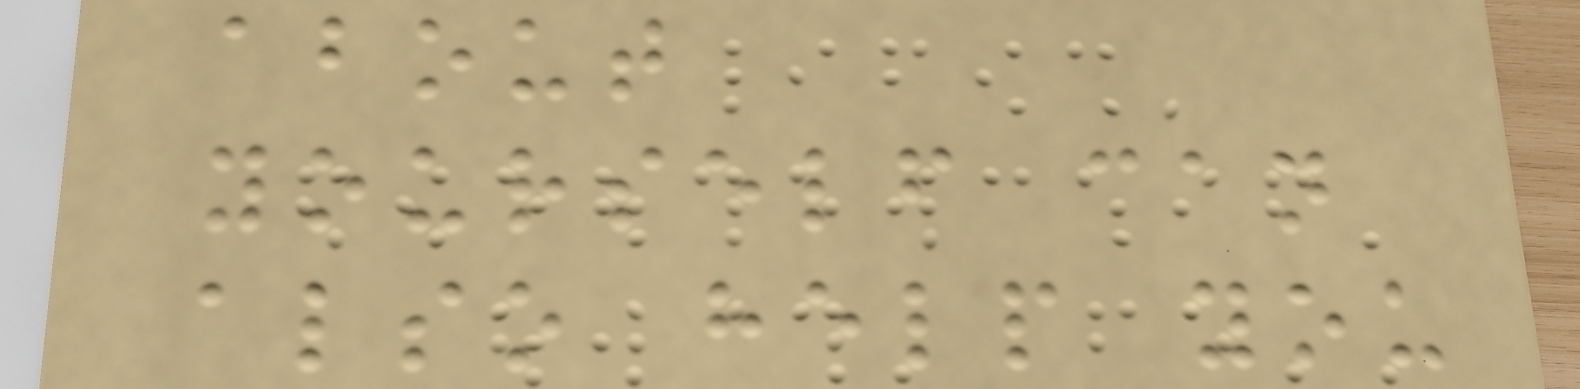about
yourself can
also help you
